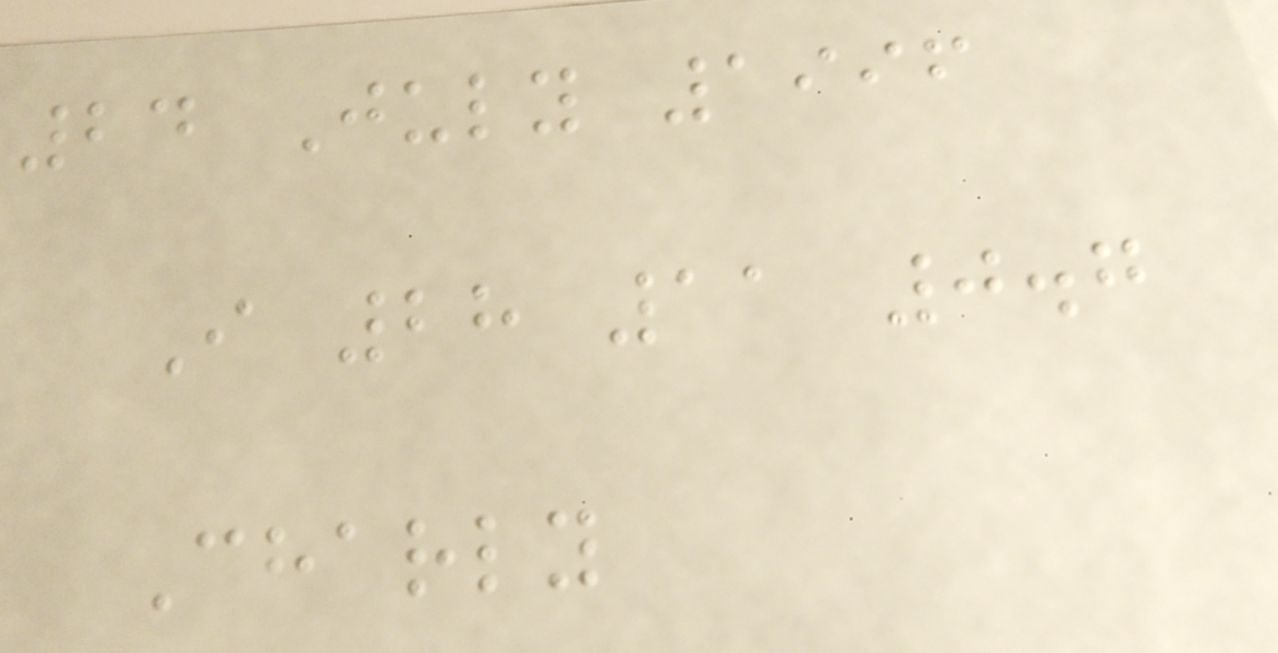24 July 1996
I 28 11 0.7
Charly
